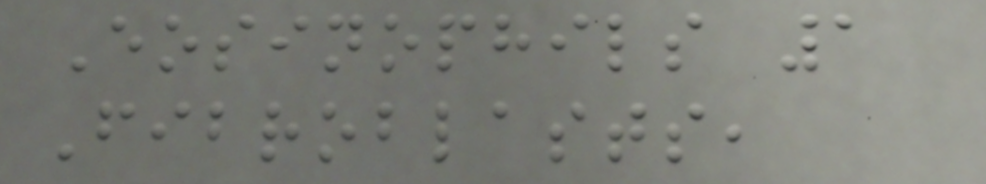Eosinophils 1
Fibroblasts,
